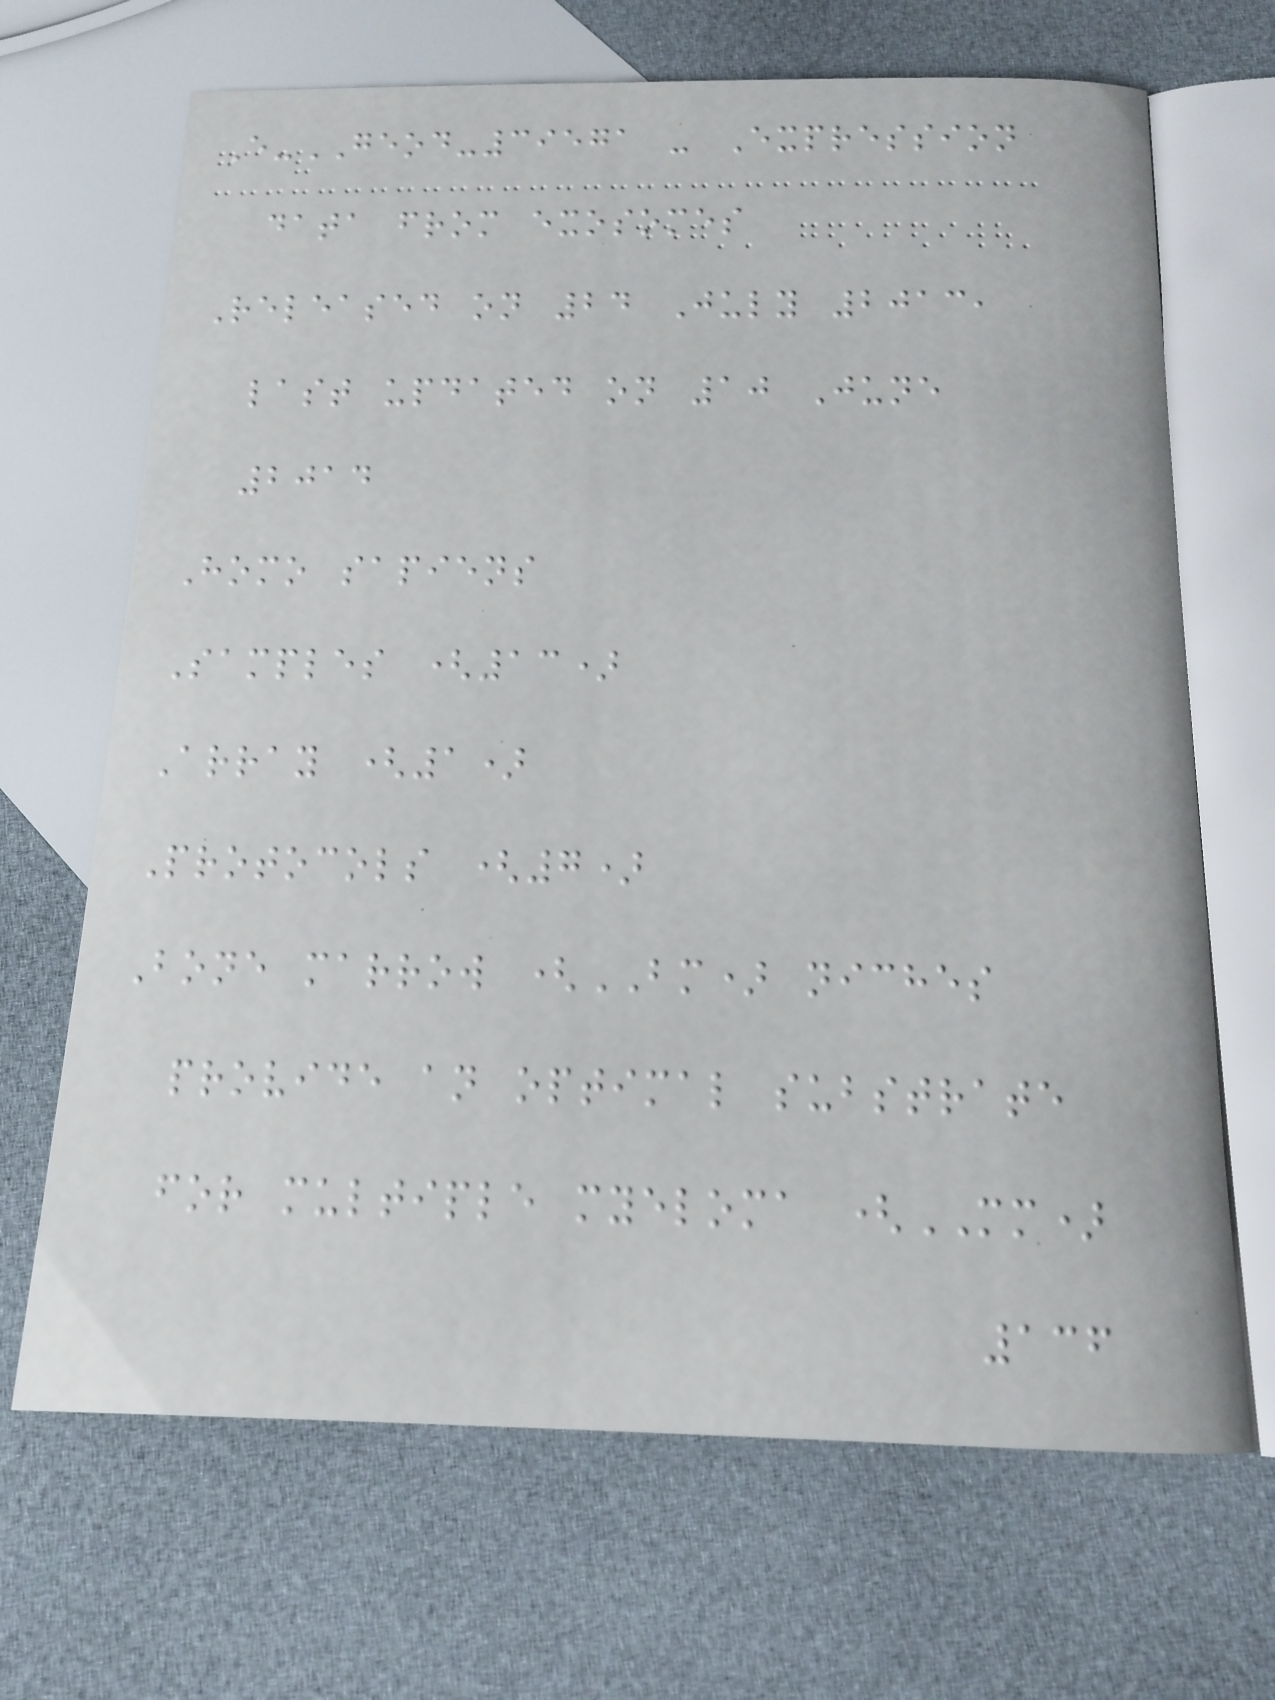E-GEOD-39571 - Expression
data from exosomes
Released on 24 July 2013,
last updated on 10 June
2014
Homo sapiens
Samples (13)
Array (1)
Protocols (7)
Bone marrow (BM) niches
provide an optimal substrate
for multiple myeloma (MM)
136
